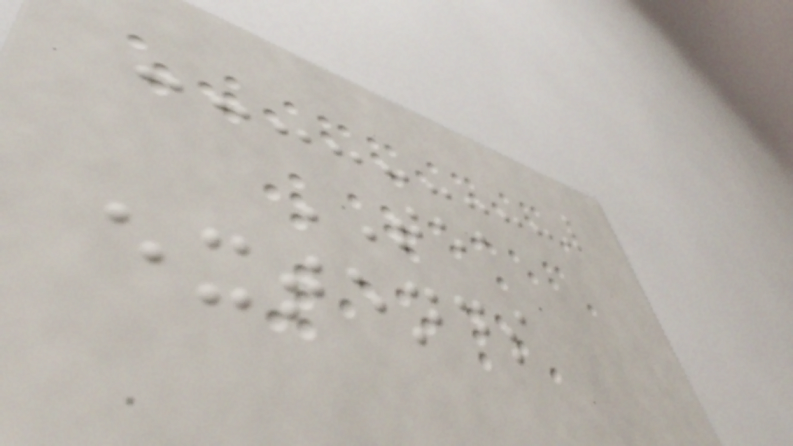TEA
extends
